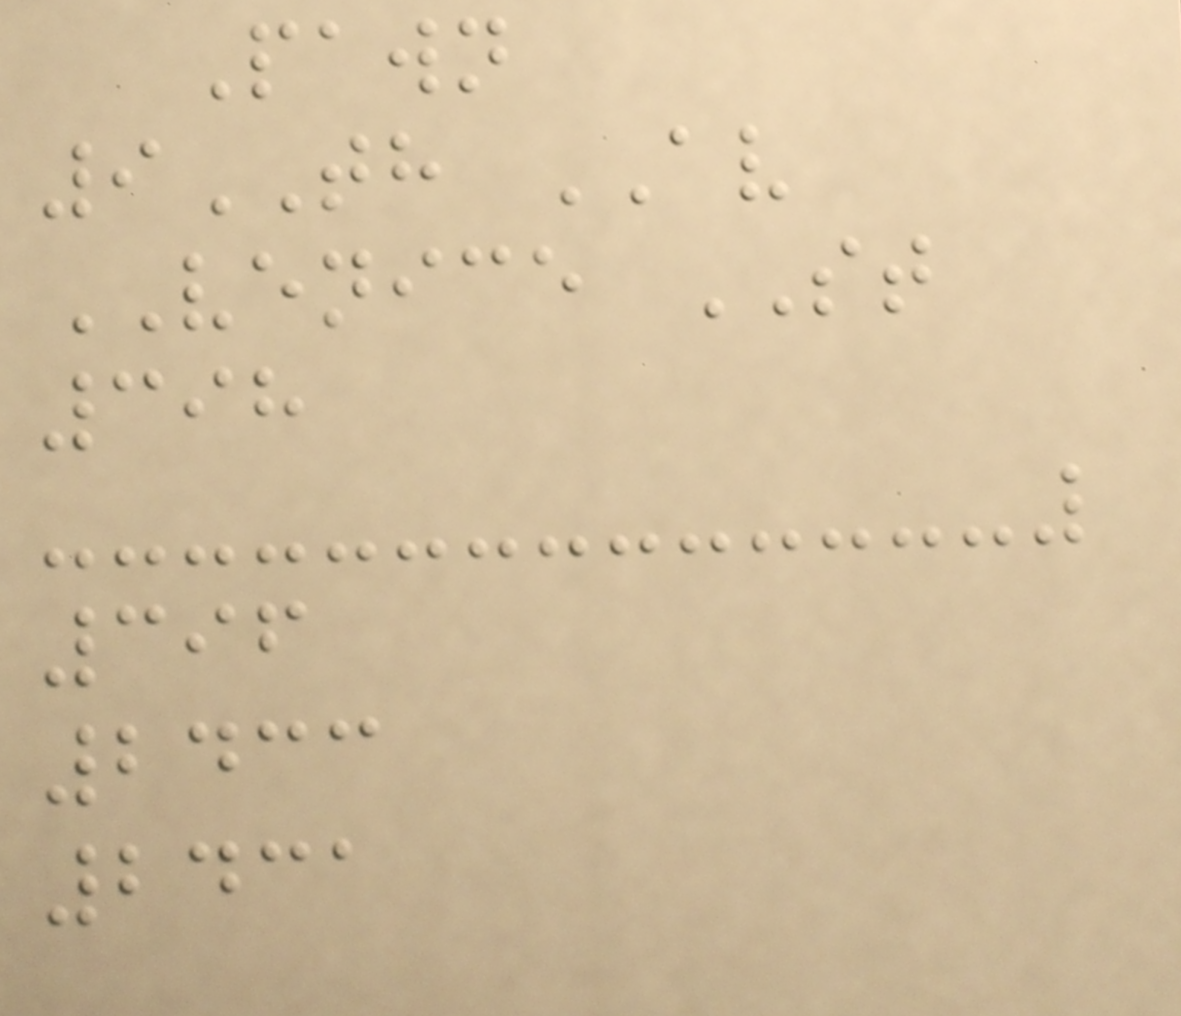Pawn
9TH AV
VENICE ST
398
396
2433
2431
